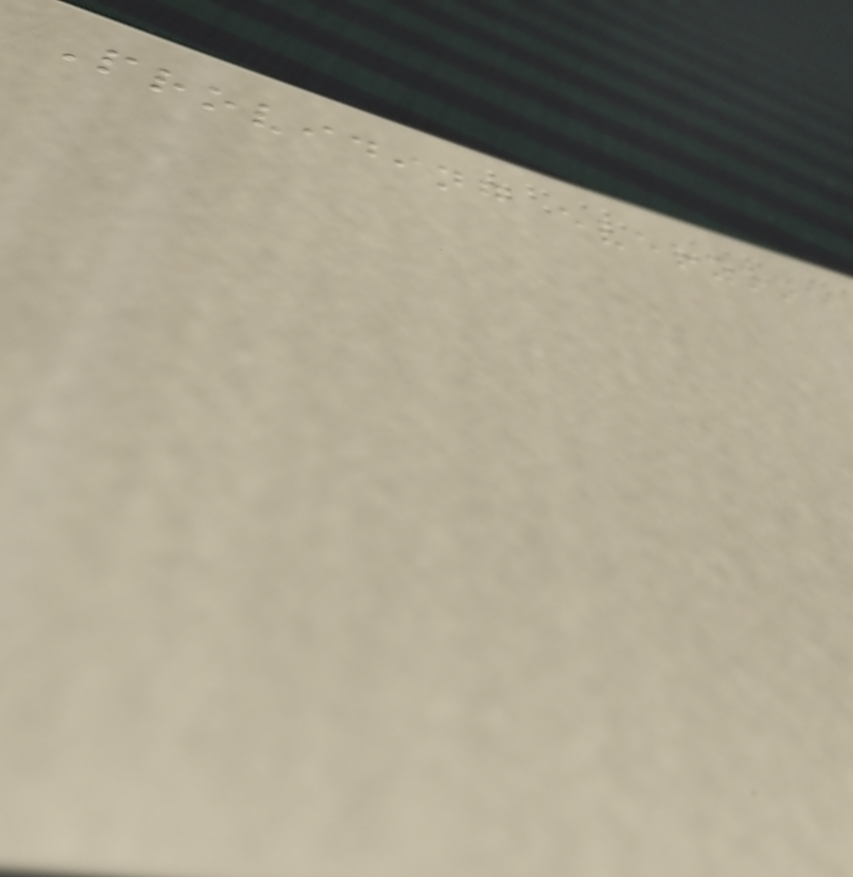Providing everyone
